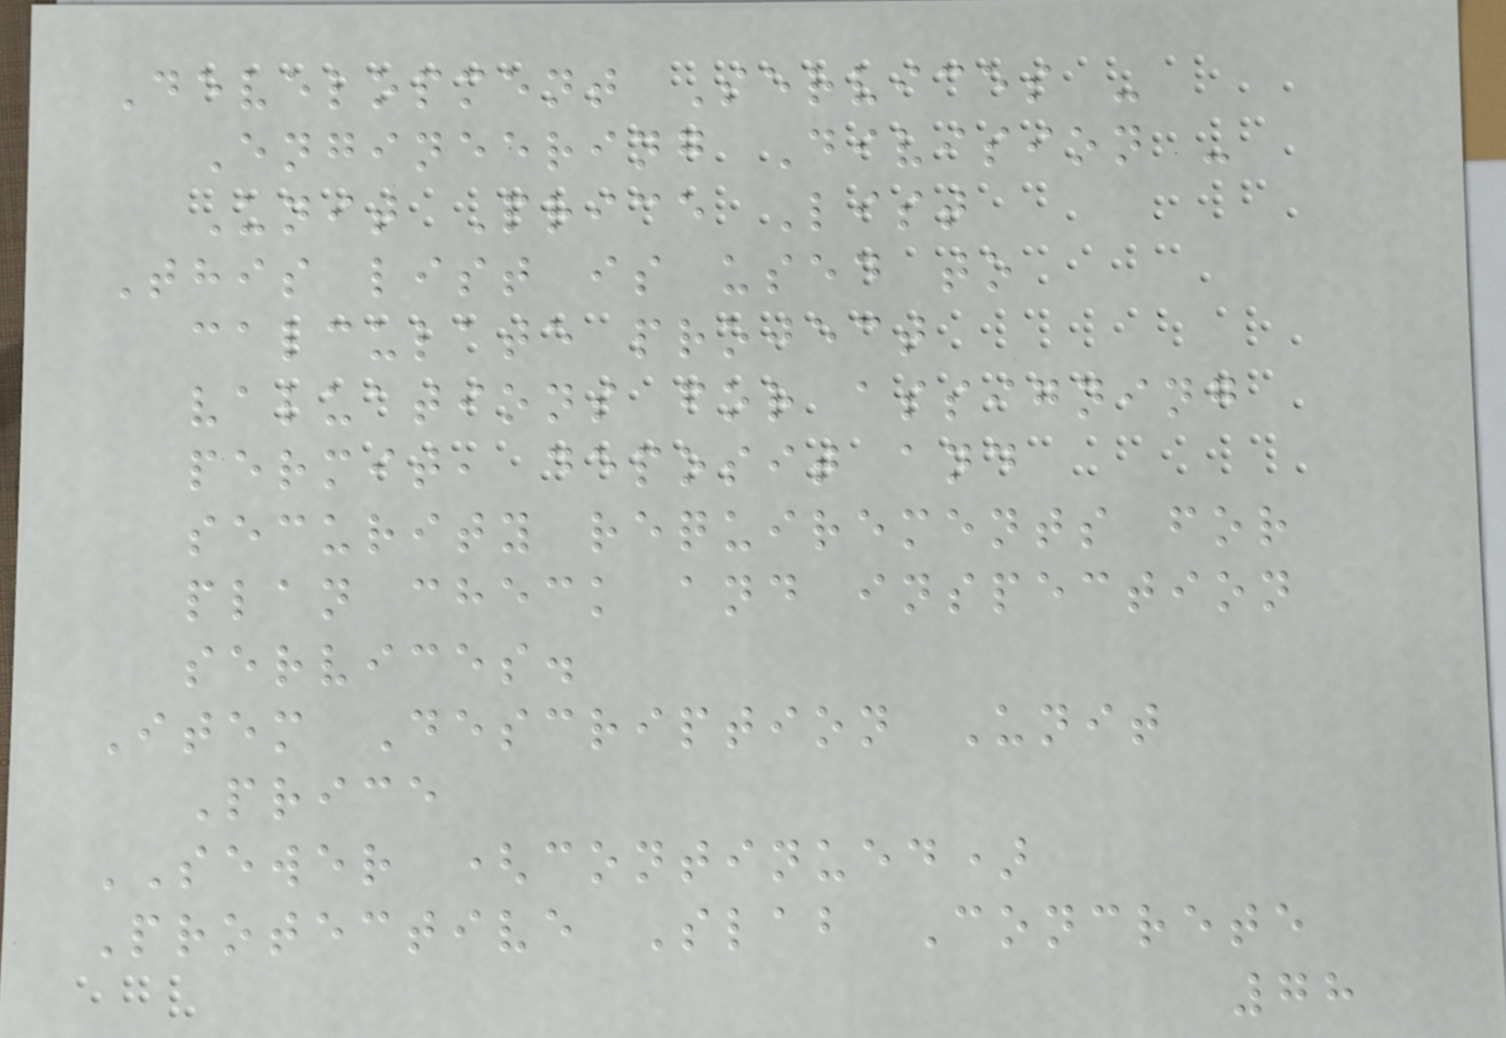Development Services -
Engineering Division -
Unit Price List
This list is used to
calculate project
valuations for assigning
permit, deposit and
security requirements for
plan check and inspection
services.
Item Description Unit
Price
SEWER (continued)
Protective Slab Concrete
78
